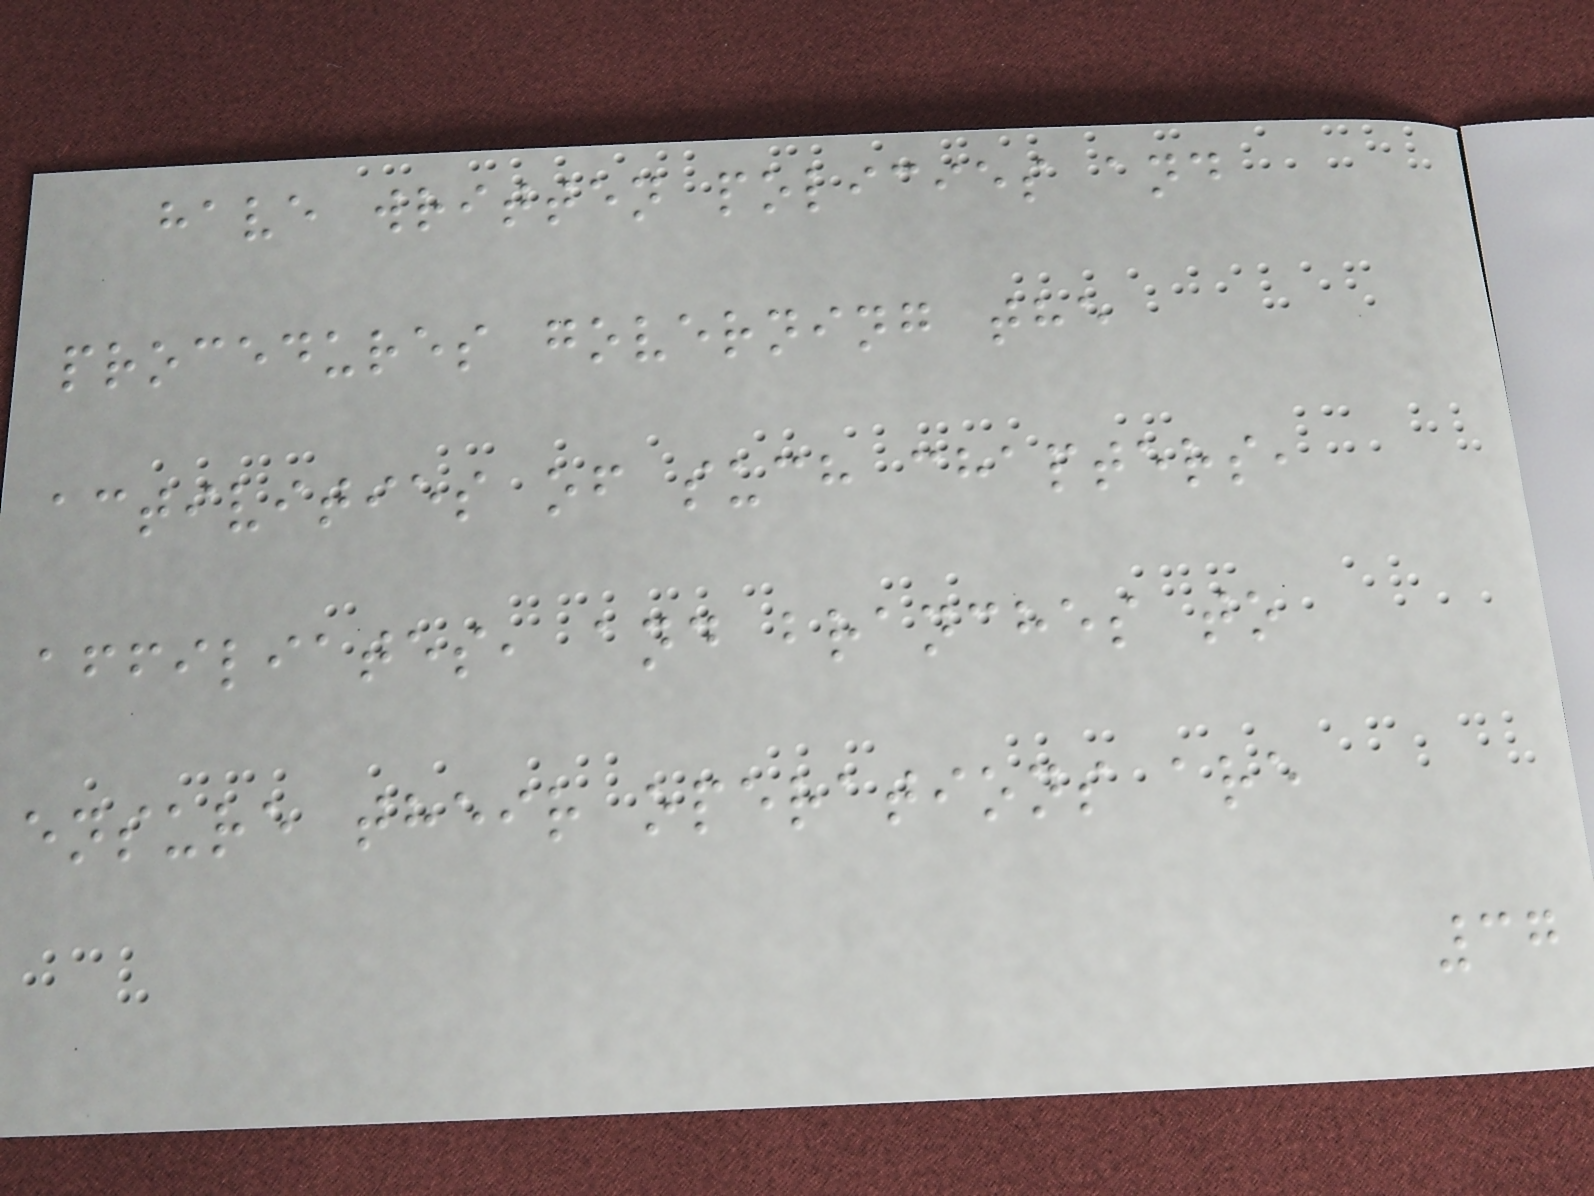have written policies and
procedures governing the
activities of such chapters,
affiliates, and branches to
ensure their operations are
37
